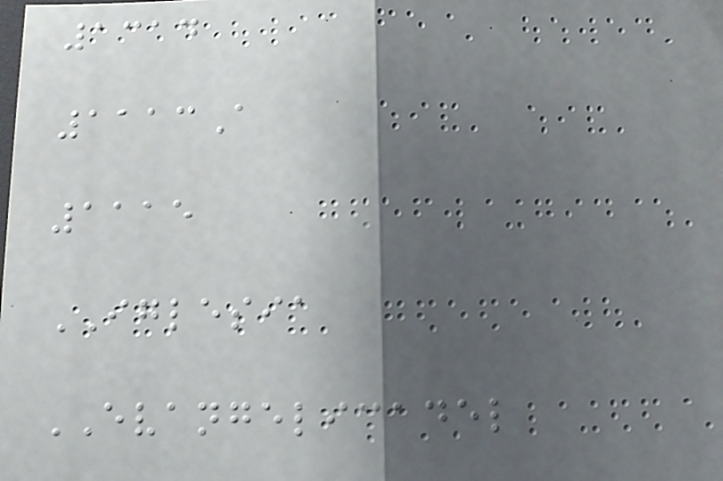1314
1113A
1115
IGLESIA
EVANGELICADEL
